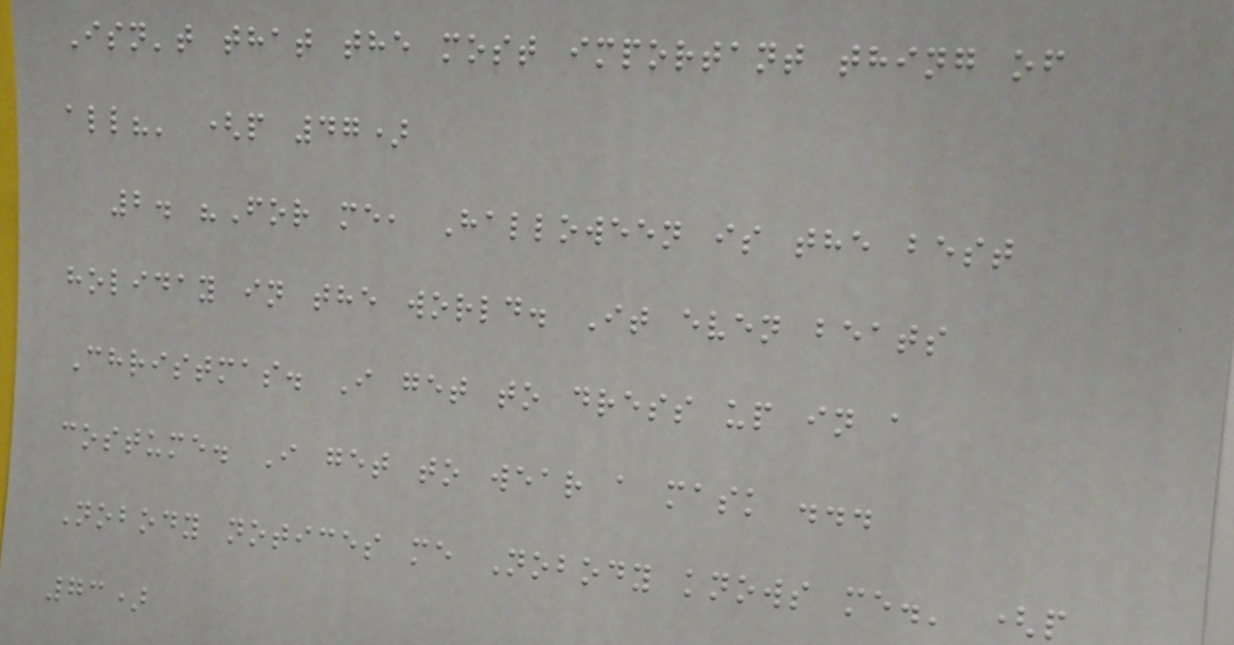Isn't that the most important thing of
all?' (p 47)
2. "For me, Halloween is the best
holiday in the world. It even beats
Christmas. I get to dress up in a
costume. I get to wear a mask ...
Nobody notices me Nobody knows me.' (p
73)
